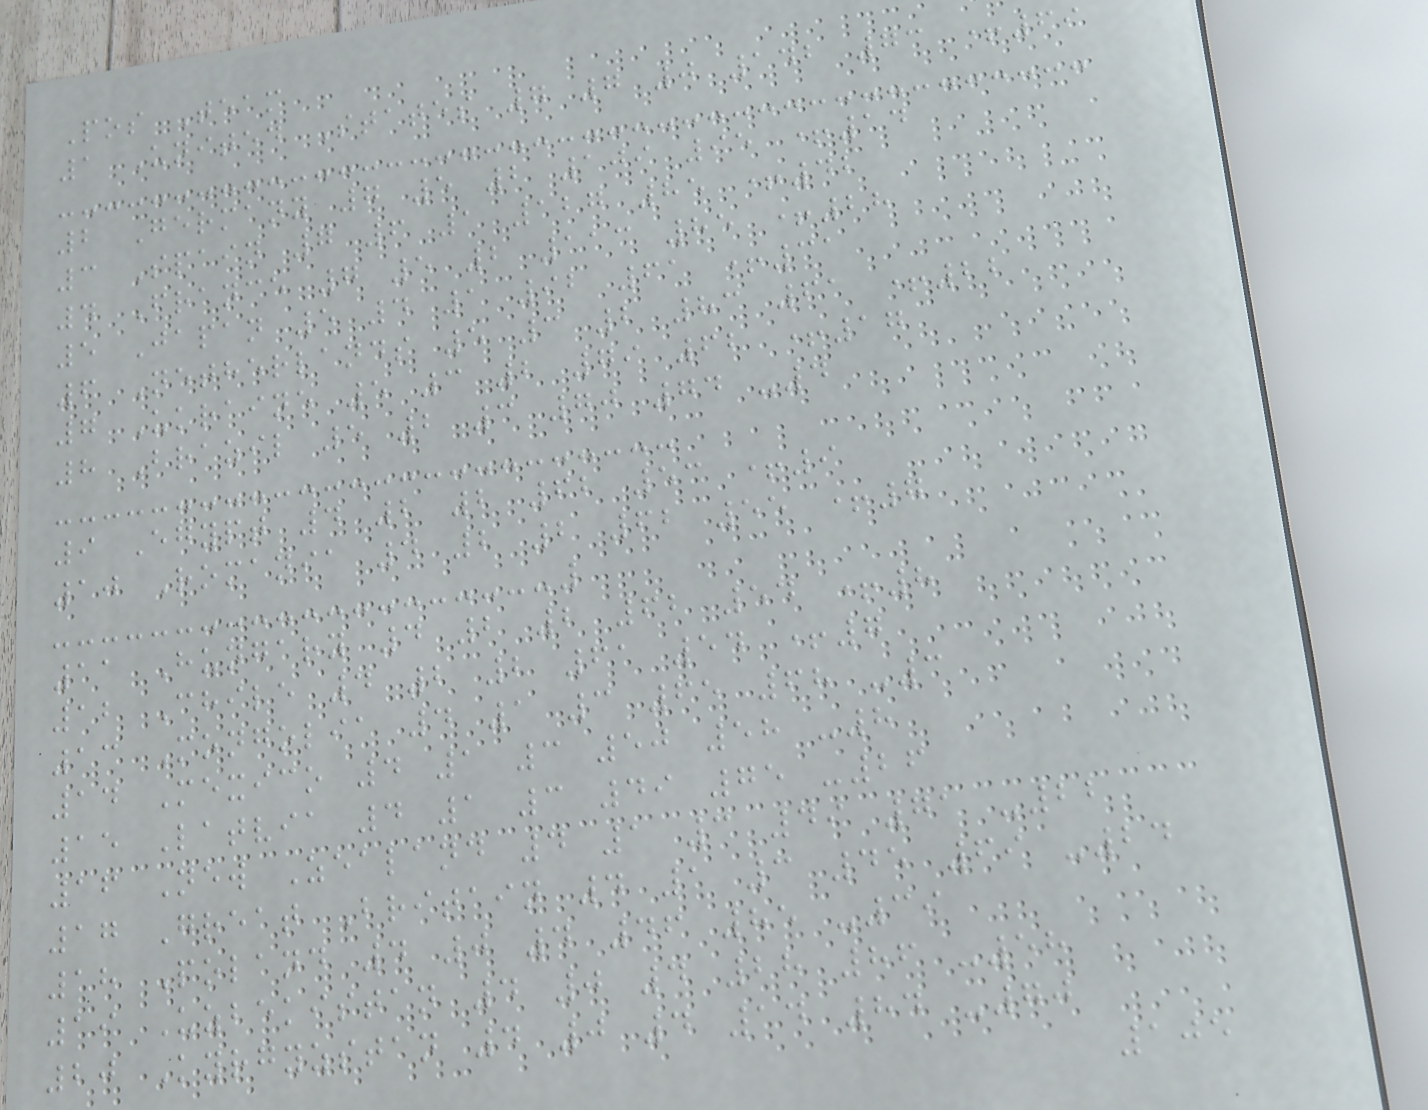Pos Team
1 United States 7 7 0 142 73 +69
2 Germany 7 5 2 109 95 +14
3 Spain 7 6 1 127 85 +42
4 France 7 5 2 113 85 +28
5 Japan 5 4 1 92 61 +31
6 Netherlands 5 3 2 83 61 +22
7 Ukraine 5 3 2 79 62 +17
8 Brazil 5 2 3 70 74 -4
9 Egypt 4 2 2 62 53 +9
10 Romania 4 2 2 62 55 +7
11 Hungary 4 2 2 62 54 +8
12 Chile 4 2 2 61 54 +7
13 Mongolia 4 1 3 65 68 -3
14 Mexico 4 1 3 50 58 -8
15 Latvia 4 1 3 49 75 -26
16 New Zealand 4 1 3 49 71 -22
17 Great Britain 4 1 3 45 69 -24
18 Poland 4 0 4 46 85 -39
19 Uzbekistan 4 0 4 28 86 -58
20 Kyrgyzstan 4 0 4 14 84 -70
105
